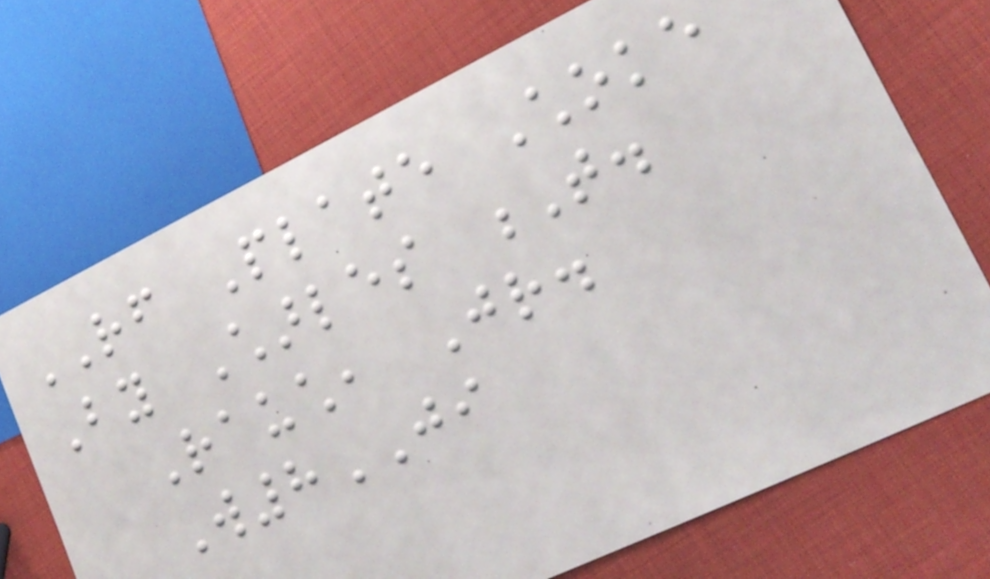RF Plate Choke
By Charles T.
Rauch, Jr.
W8JI
